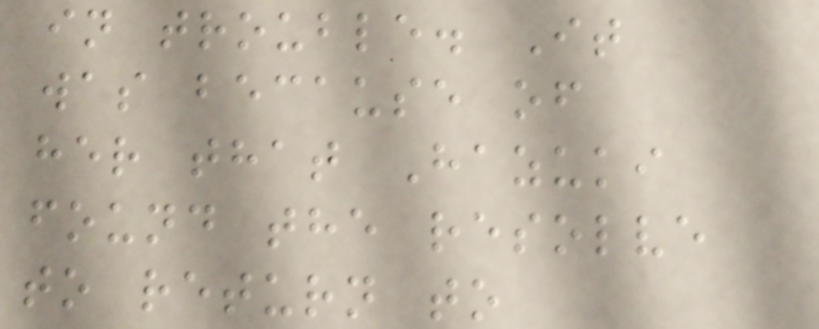in trouble. It
was because of
her that Hazuki
found the resolve
to return to
